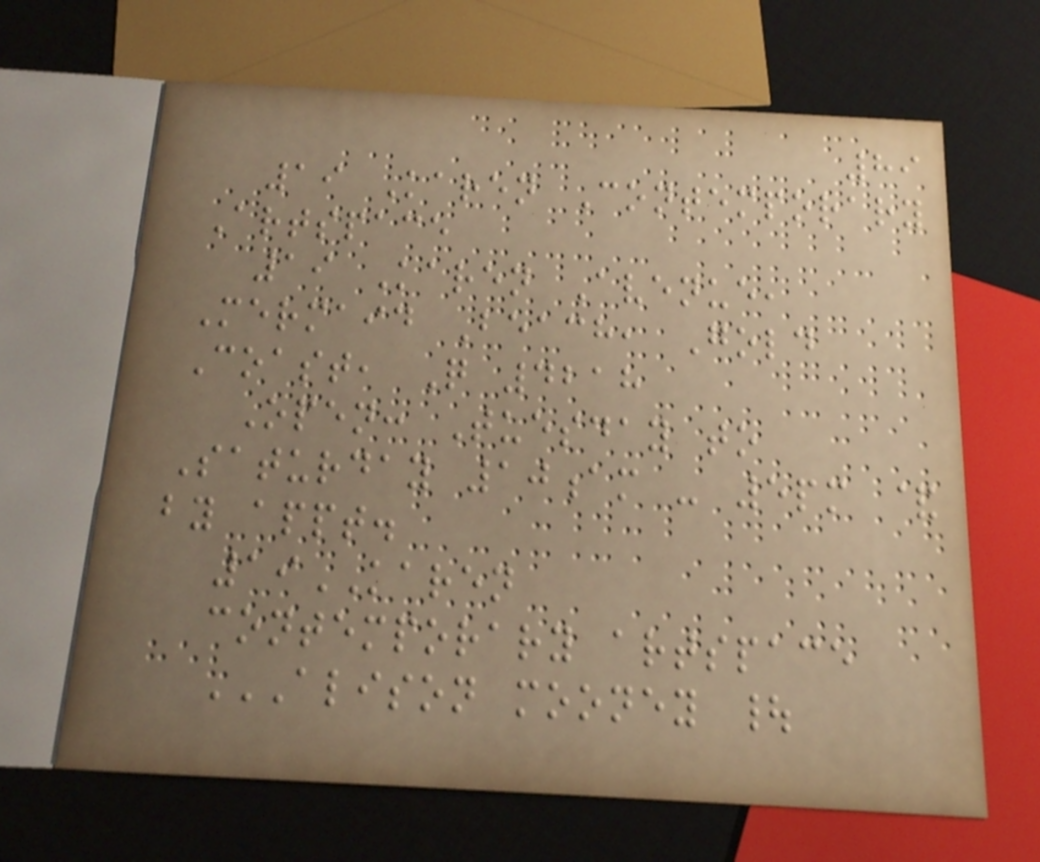89
19 Karen Contemporary
Artspace
19 Karen Avenue,
Mermaid Beach, Gold
Coast, Q 4218
Open: Tuesday to
Saturday 10am - 5pm &
by appt.
19KAREN
contemporary artspace
ALISON MOONEY |
